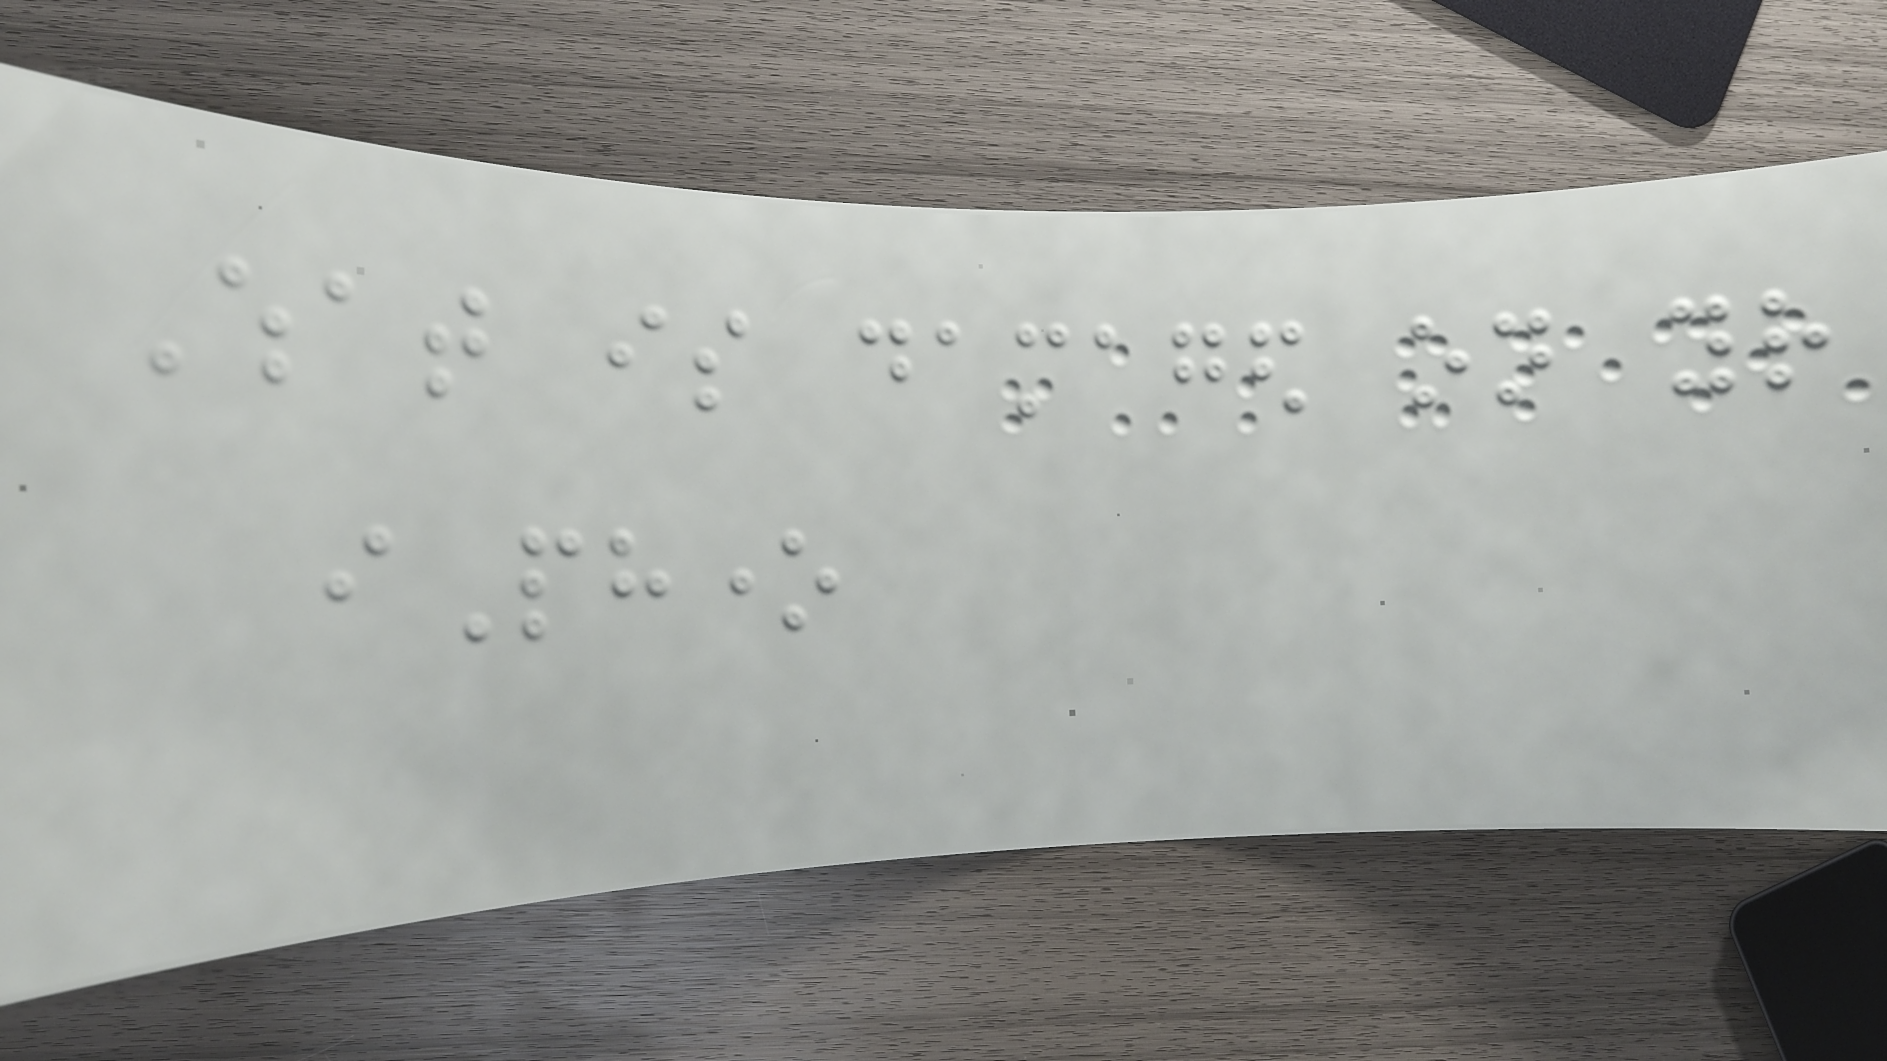What is damaged on your
iPhone
